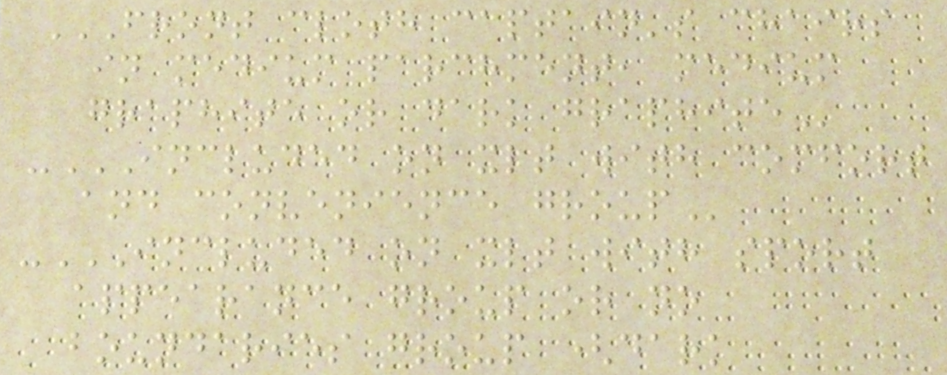FRONT CLOTH CAPTAIN'S CHAIRS
IN MEDIUM PARCHMENT, MEDIUM
GRAPHITE OR DARK GRAPHITE
-INCLUDED ON XLT WITH COMFORT
AND CONVENIENCE GROUP
-INCLUDED ON XLT WITH SPORT
APPEARANCE GROUP OR NO
BOUNDARIES GROUP (DARK
